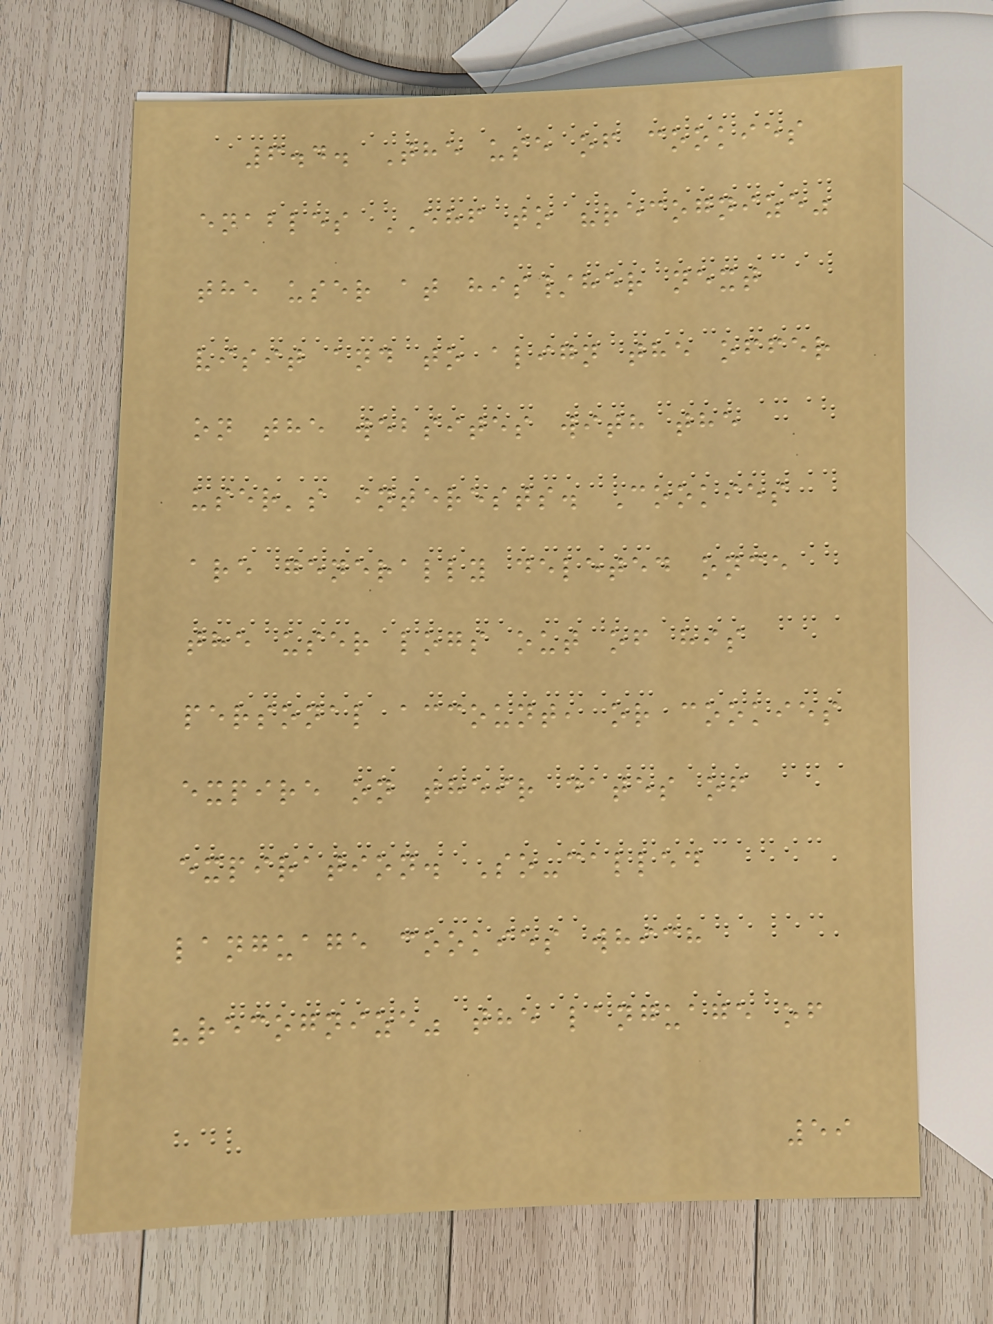6.4. The use of cookies
enables EHF to "recognize"
the user at his/her next
visit and to align the offer
on the websites with the
user's interests. Cookies
are generally deleted once
the user logs out of his
personal account, or cookies
expire on their dates of
expiration. So-called
language cookies which
"recognize" the language of
59
